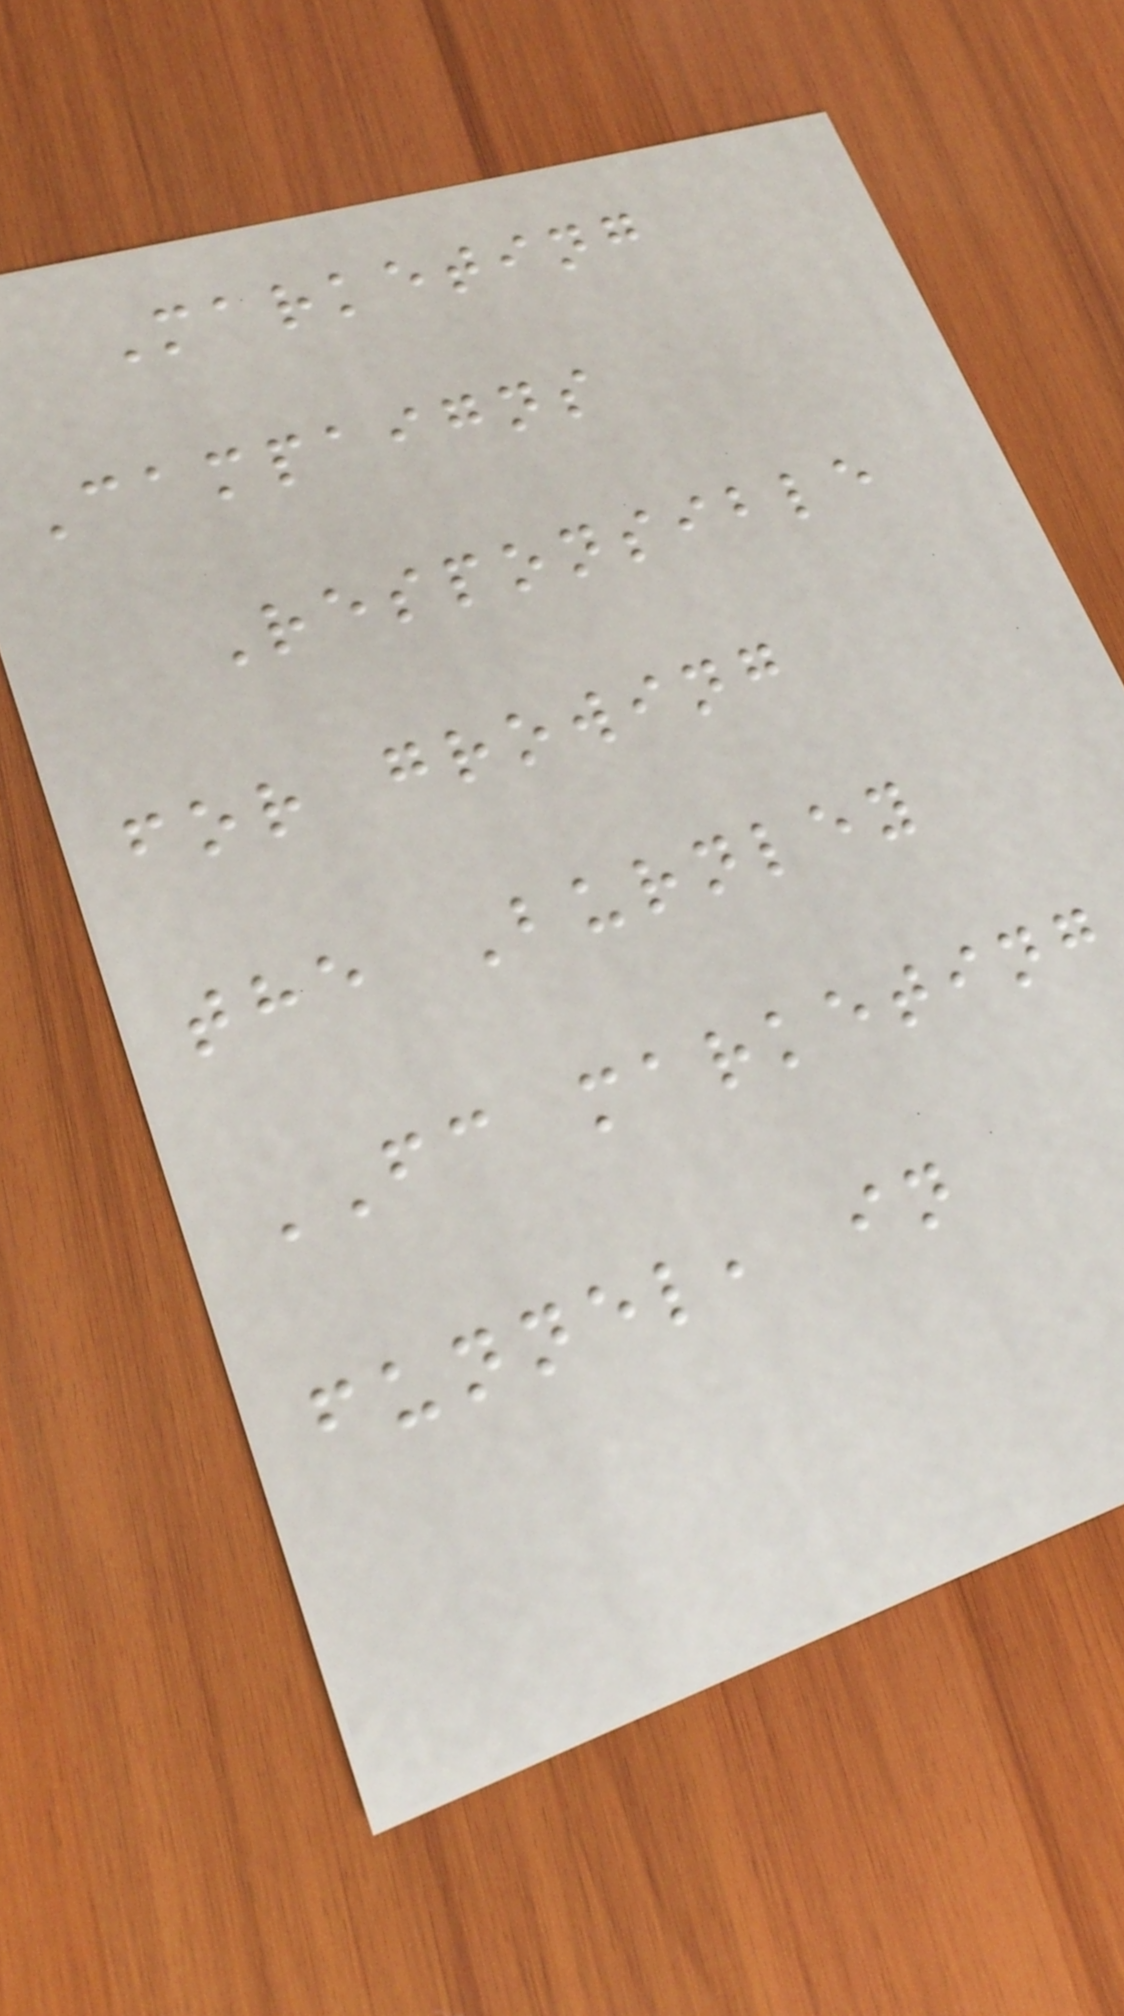Marketing
Campaigns
Responsible
for growing
the Burnley
FC marketing
funnel, in
